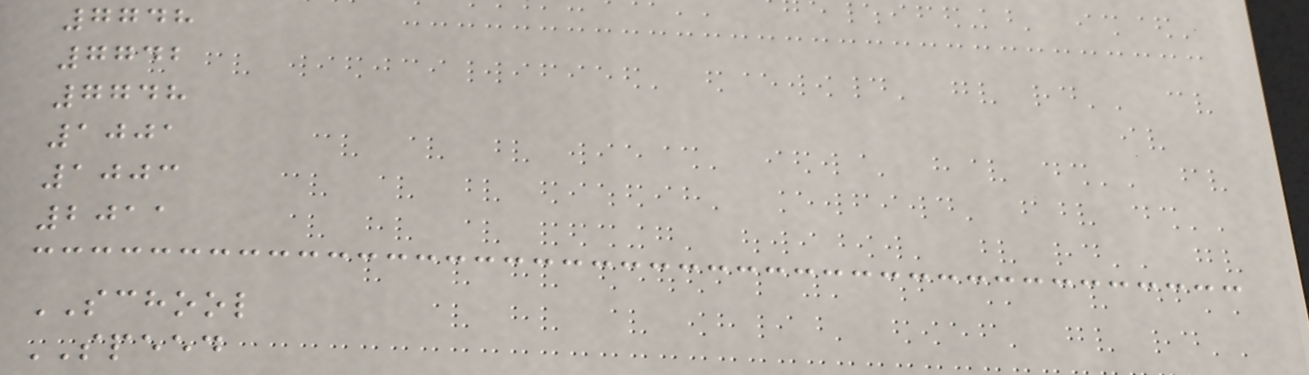7748
7742
7748
1001
1003
2011
SCHOOL
SPEED
